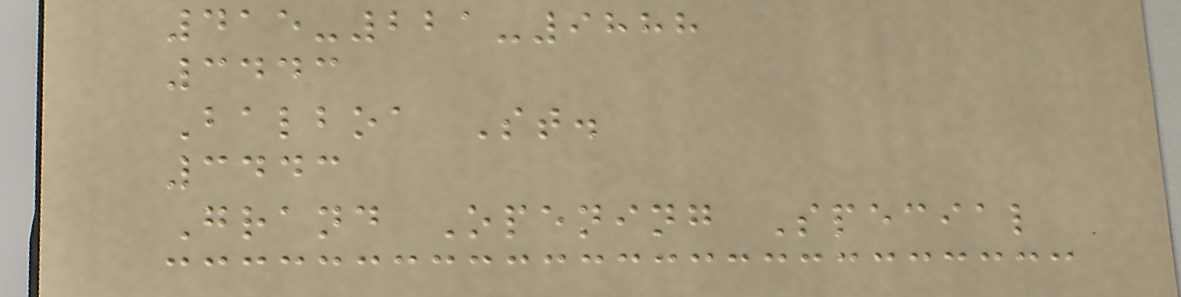415-221-9888
3443
Balboa St.
3443
Grand Opening Special
